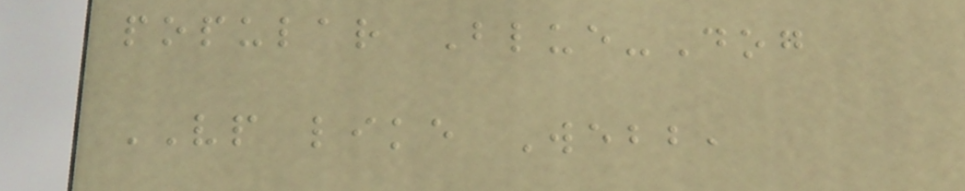popular Blue-Dog
VP like Webb,
